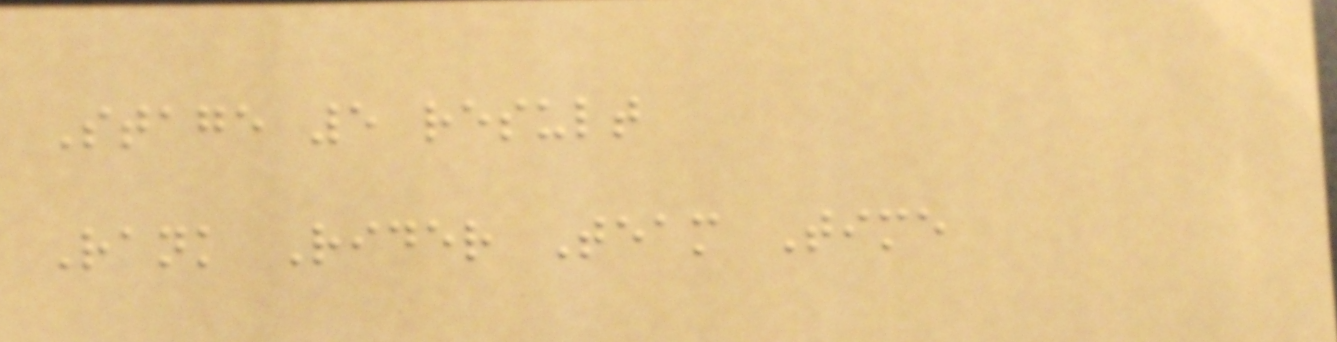Stage 5 result
Rank Rider Team Time
